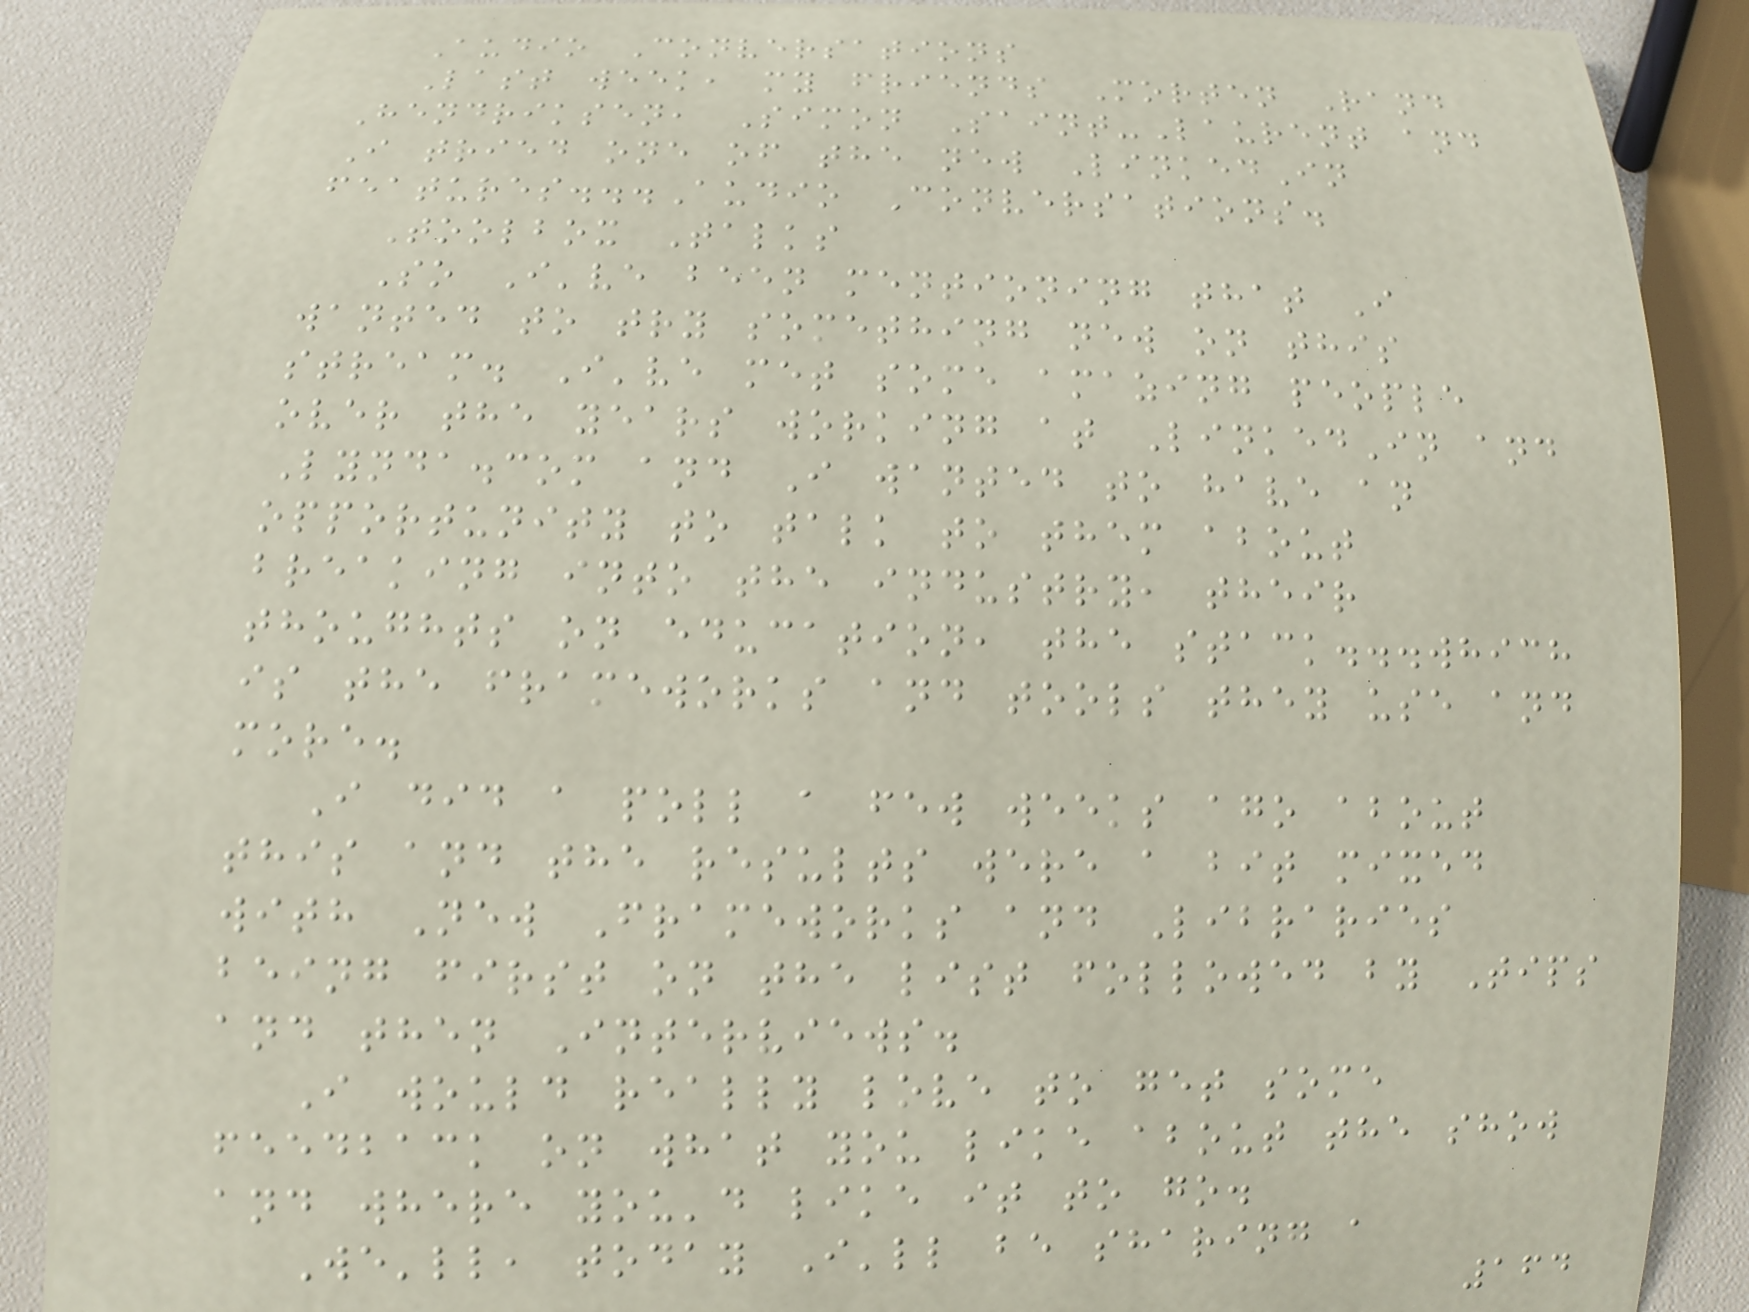Audio Conversations
Last week, my friends Morten Rand
Hendriksen, Simon Saint-Laurent and
I tried one of the new LinkedIn
features...Audio Conversations.
Toolbox Talks
So I've been mentioning that I
wanted to try something new on this
stream. I've met some amazing people
over the years working at LinkedIn and
Lynda.com and I wanted to have an
opportunity to talk to them about
breaking into the industry, their
thoughts on education, the stack...which
is the frameworks and tools they use and
more.
I did a poll a few weeks ago about
this and the results were a bit mixed
with New Frameworks and Libraries
being first on the list followed by Tips
and then Interviews.
I would really love to get some
feedback on what you like about the show
and where you'd like it to go.
We'll, today I'll be sharing a
164
